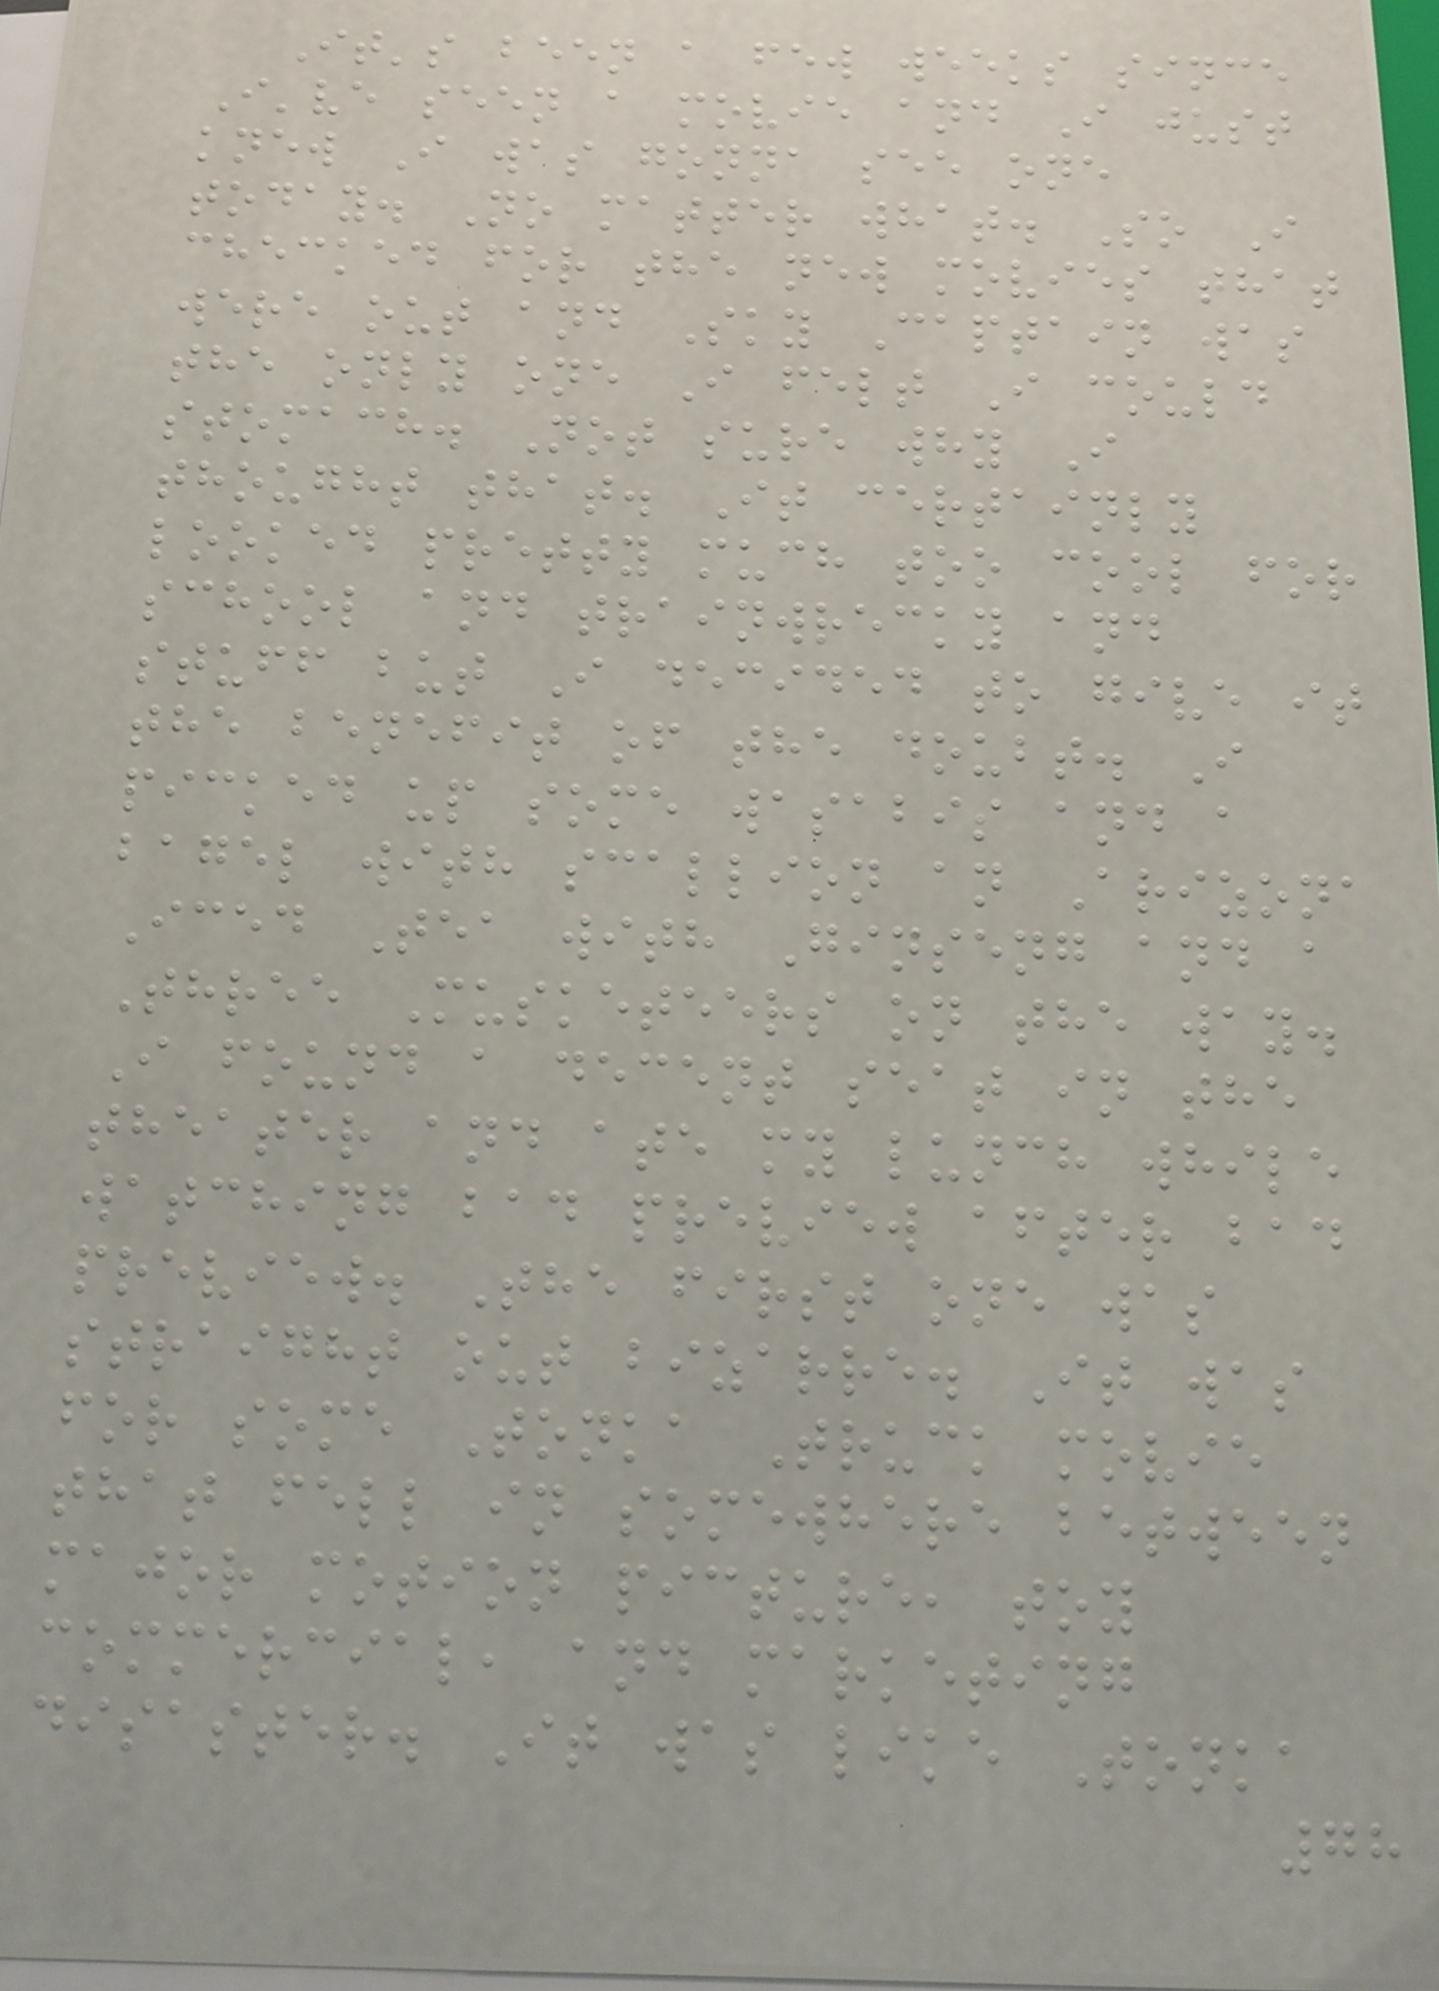It's been a few weeks since
I've seen a movie and I just
knew I was gonna see one
today. No matter what. So I
checked for the new movies that
were out and Sky Captain was
the only one I felt I could
stomach. Not sure why I
thought that. It certainly
looked pretty much too cool for
school and trainwrecky and
stuff but I decided to give it
the benefit of the doubt. I
picked up some wasabis and a
bagel with scallion an Arizona
Iced Tea with Ginseng and a
Three Musketeers on the way.
I found a decent seat in the
theater and ate my lunch while
watching bad preview after bad
preview. The first one was
straight out bizarre. It was
for some Tonka Truck movie
that fell in somewhere between
major motion picture, toy
commercial, and marketing
disaster. It was like Tonka
78
